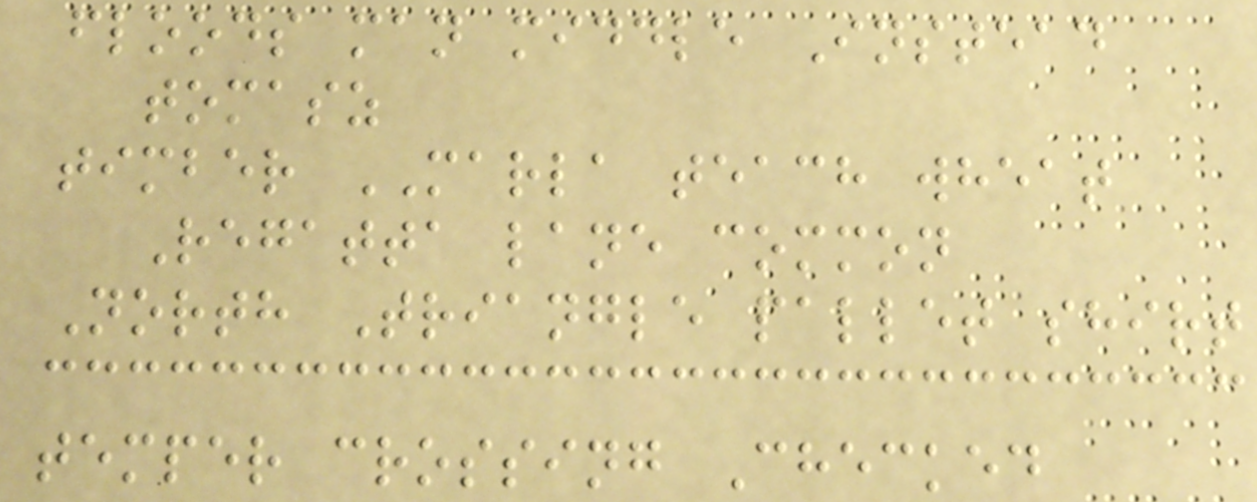floods man middle Instead
tomasz
timber MARLA teach wheat
Regatta lane common
North Triangle pallet shirt
temper crossing Checked
